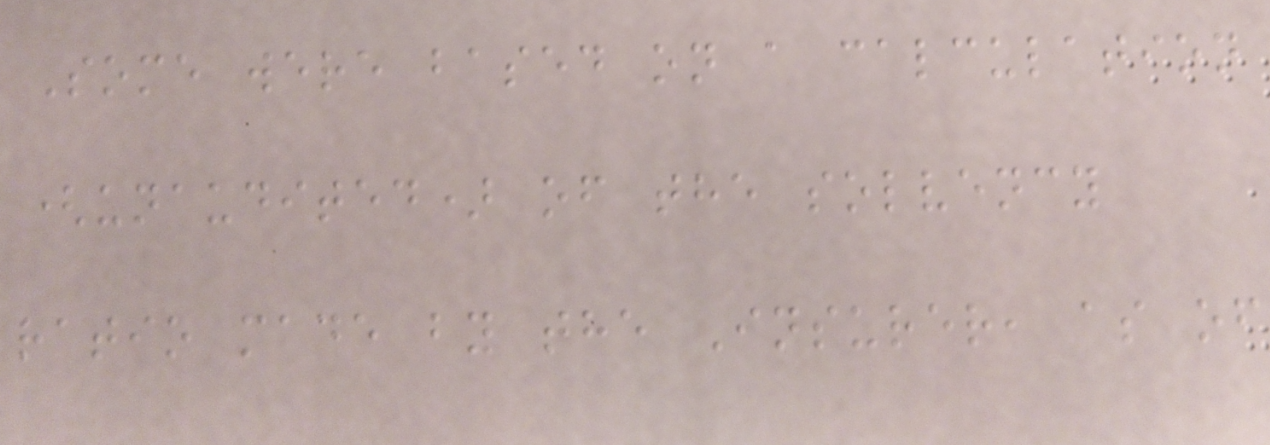Some were based on a calculation
(unaudited) of the solvency
ratio made by the Insurer, as of
